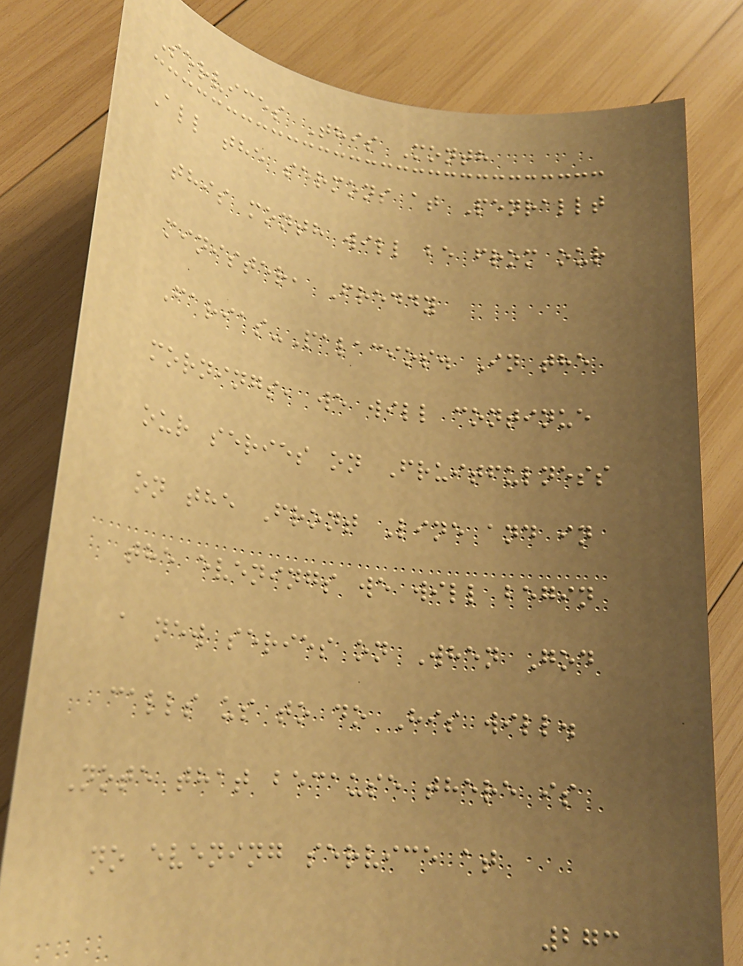Services This Month
All the sermons at Penrallt
this month will be from our
minister, Freddy
Farias-Palacios. In the
mornings, we will continue
our series on Fruitfulness
on the Front Line and in
the evenings we will begin
a new series on When God
calls us to do His will.
Note that because there is
no evening service at
273
